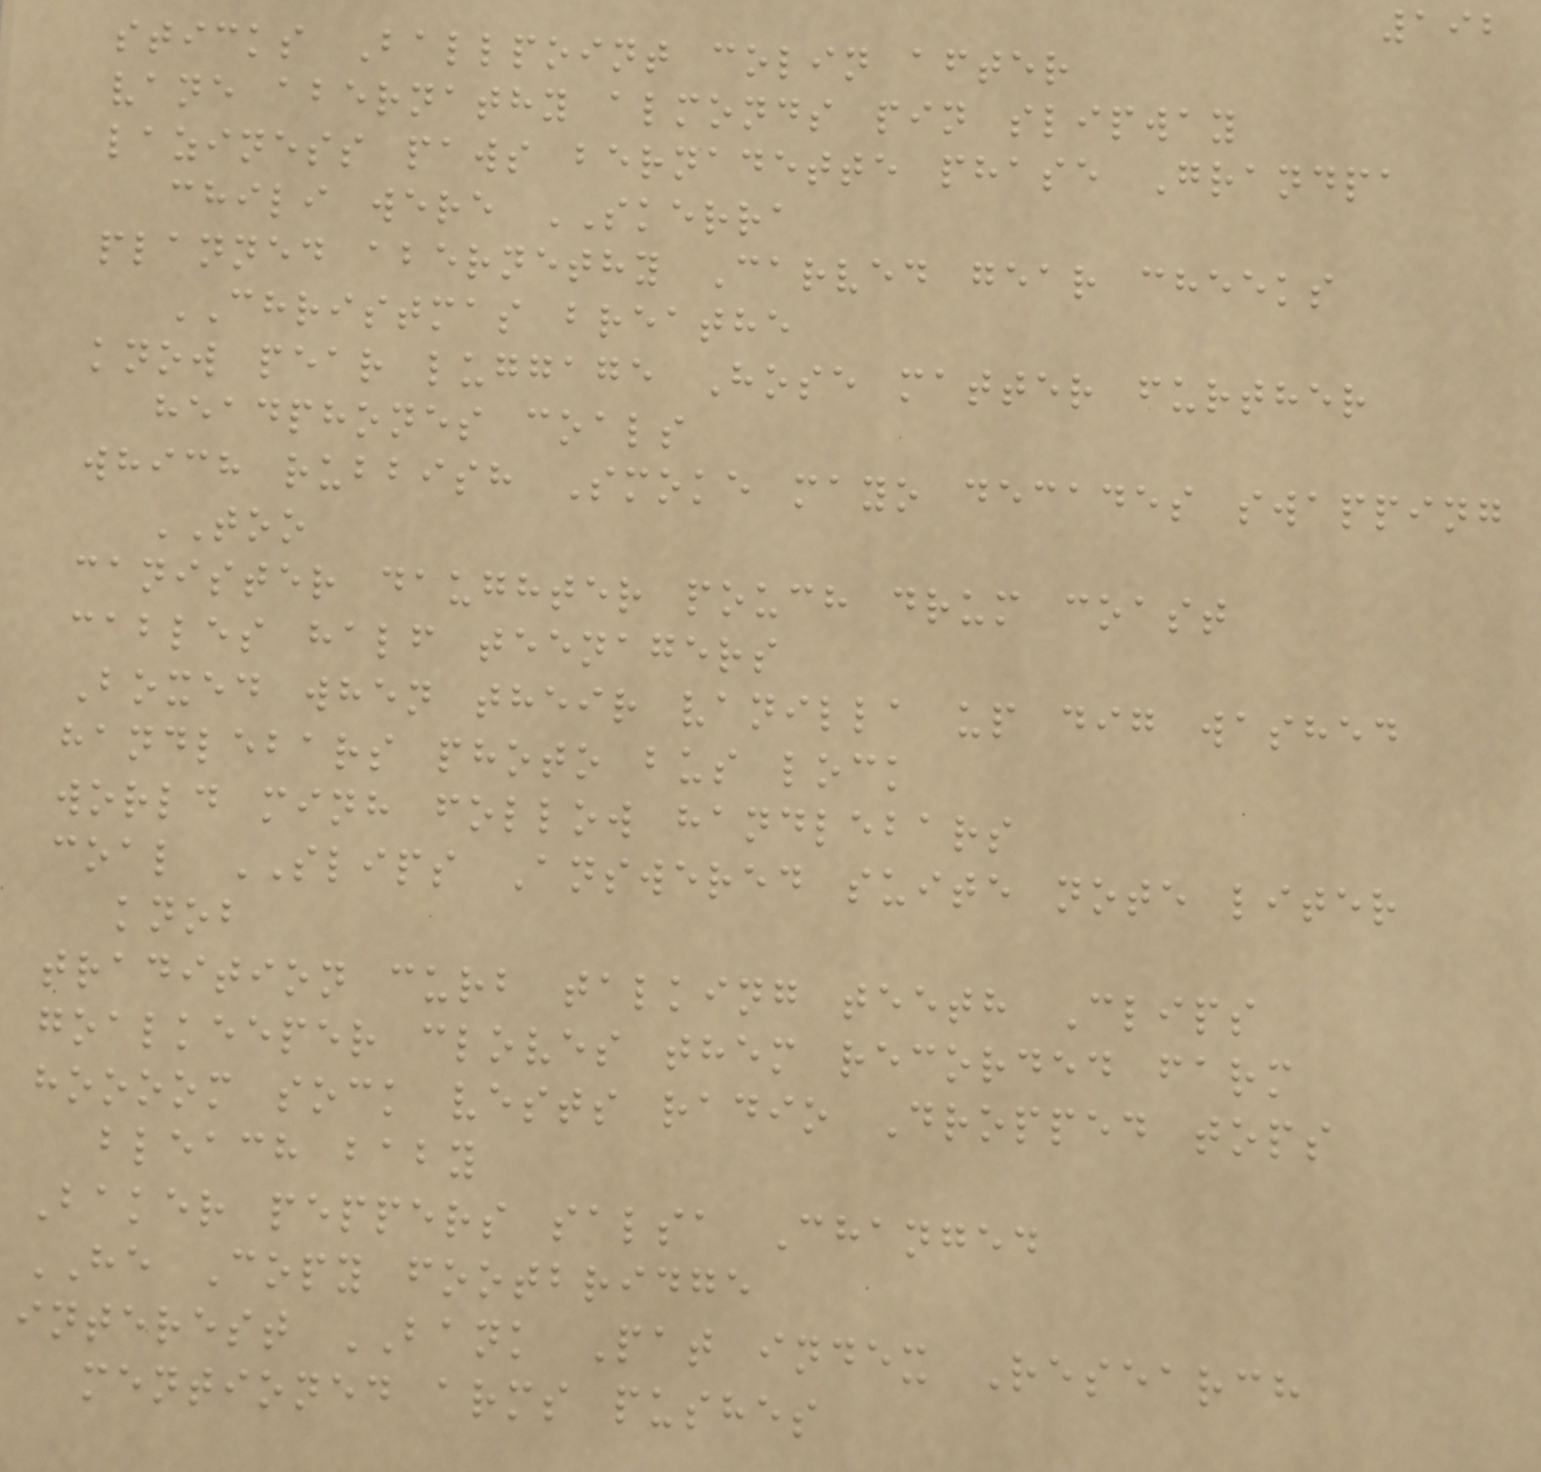192
sticks Ballpoint colin after
vane abernathy almonds pin slipway
laziness paws bernadette phase Grandpa
chili were SKERRA
planned abernethy Carved gear cheeks
CHRISTMAS breathe
know pear luggage Hose matter further
headphones coals
which rubbish Smoke mayo decades swapping
TOO
canister daughter pouch drum coast
cables half teenagers
Boxed when their vanilla up dig washed
handlebars photo bus lock
world minh follow handlebars
coal SLIPS Answered suite note liter
knob
tradition curb talking teeth Clips
goalkeeper cloves them recorded farm
hoooom sock vests radio Dropped tops
bleach baby
Baker peppers salsa Changed
HE Copy footbridge
interest BANK Pat index Research
mentioned arms pushes
